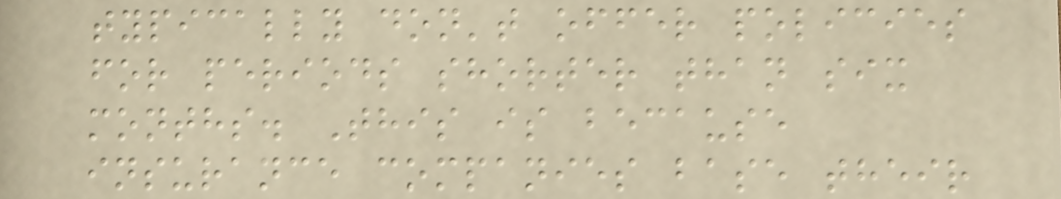typically don't offer policies
for periods shorter than six
months. This is because
insurance companies base their
